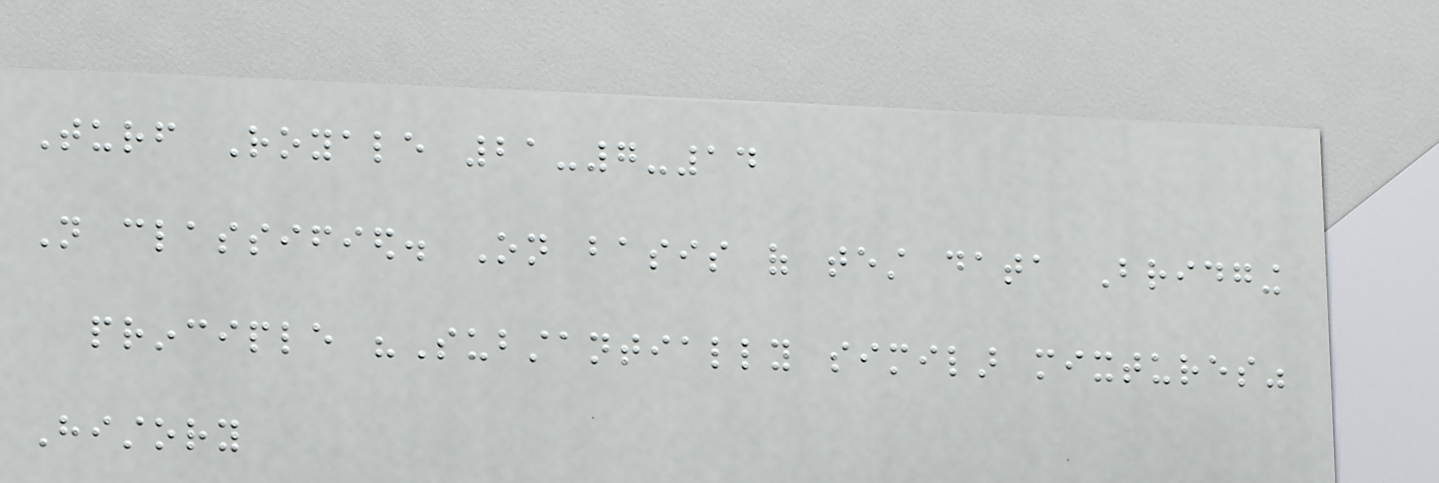Turf Royale 21-7-14
Not classified. On basis of test data Bridging
principle "Substantially similar mixtures"
History
